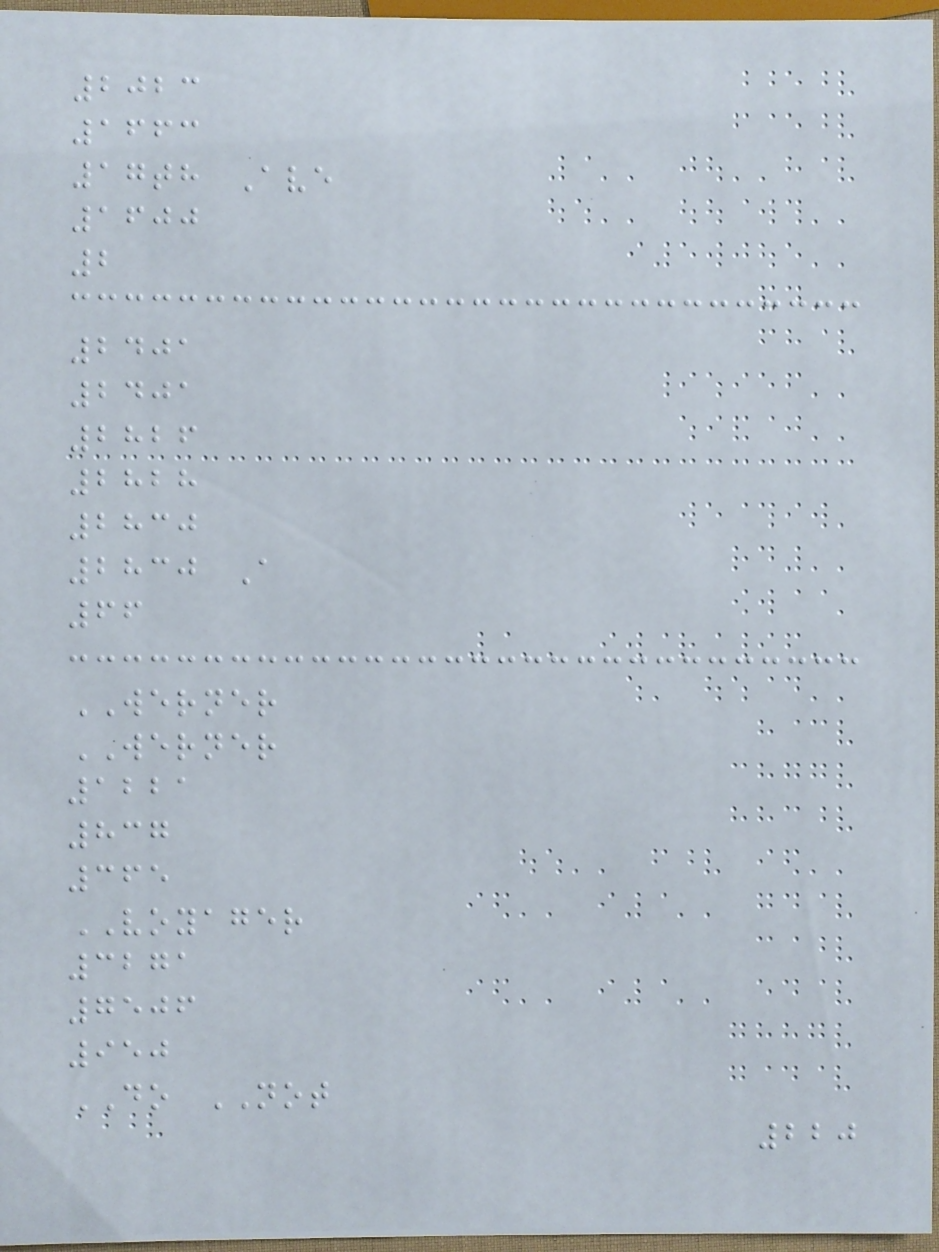2023
1663
17th Ave
1600
2
2401
2401
2826
2828
2830
2830 A
66
WERNER
WERNER
1221
837
365
VOYAGER
3271
7506
950
DO NOT
220
